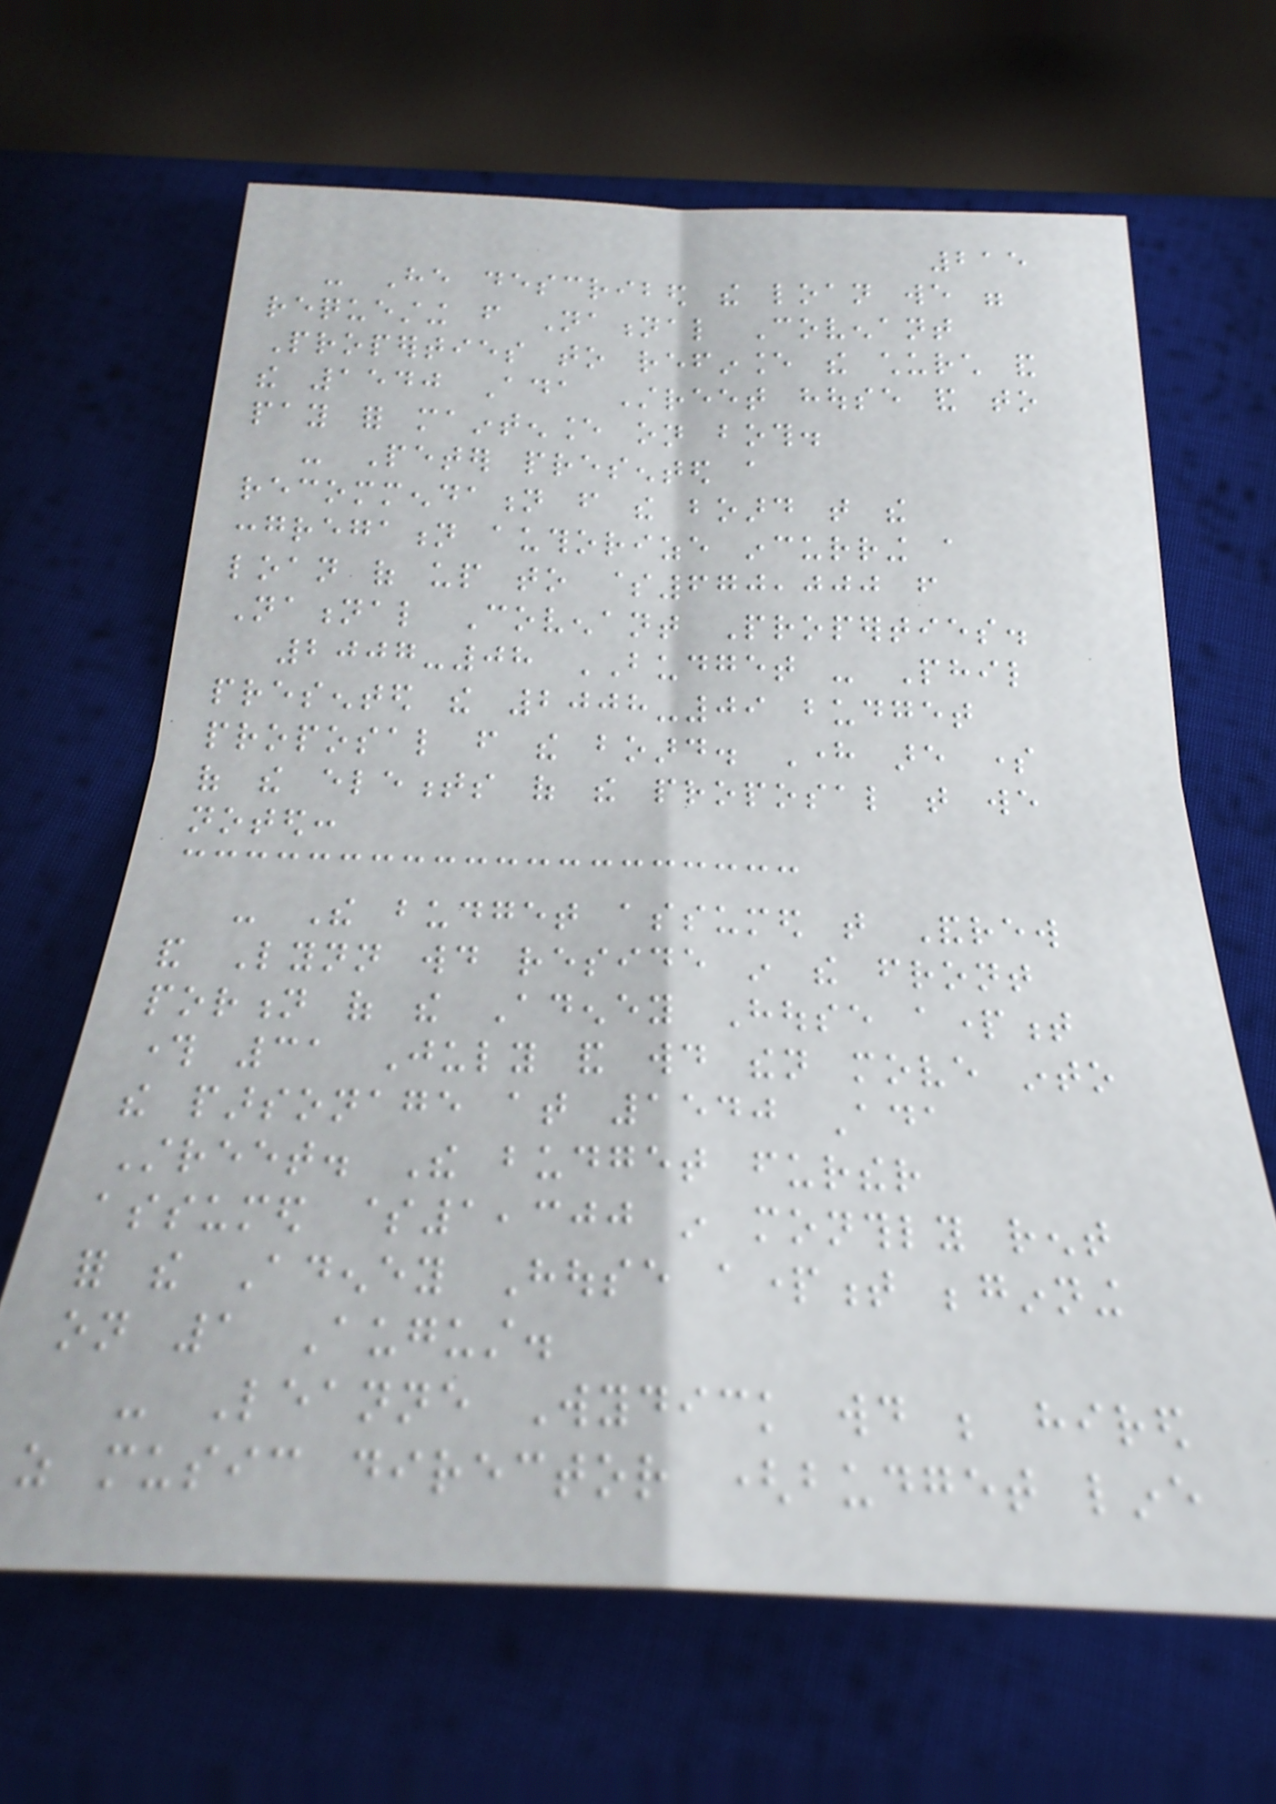215
- He described the loan we were
requesting from National Covenant
Properties to refinance the church and
the 1540 Ada Street house and to
pay for maintenance on both.
- Peter presented a
recommendation from the board that the
congregation authorize incurring a
loan of up to $670,000 from
National Covenant Properties.
2007-08 BUDGET - Phil
presented the 2008-09 budget
proposal from the board. Here are some
of the elements of the proposal that we
noted:
- The budget assumed that Andrew
and Lynn would reside in the front
portion of the Adeney House apartment
through 31 July and would then move into
the parsonage at 1540 Ada
Street. The budget further
assumed $1,300 in monthly rent
for the Adeney House apartment beginning
on 1 August.
- Leanne Wydick would be hired
as music director (budget line
